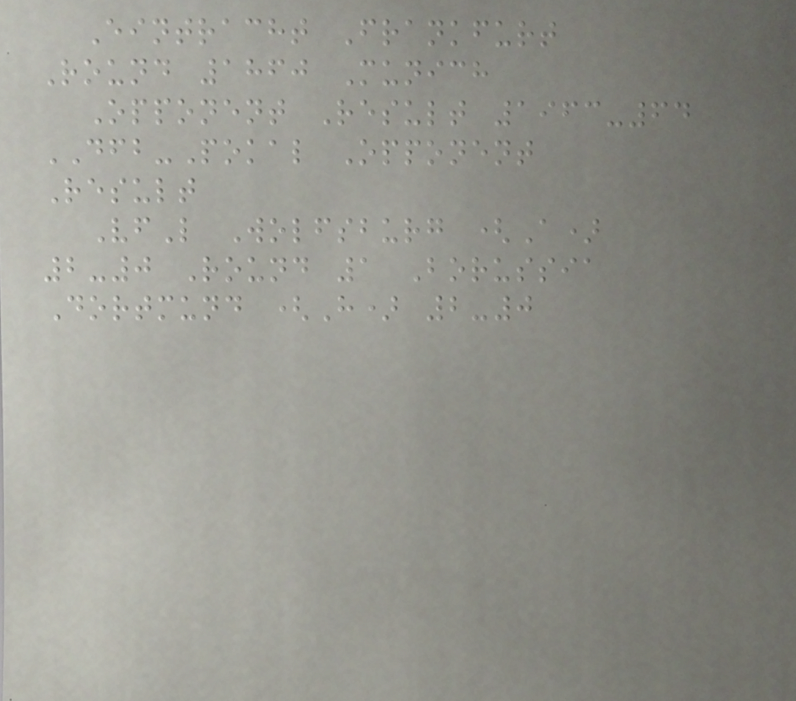Eintracht Frankfurt
Round 1860 Munich
Opponent Result 1963-64
DFB-Pokal Opponent
Result
VfL Wolfsburg (A)
2-0 Round 1 Borussia
Dortmund (H) 2-0
